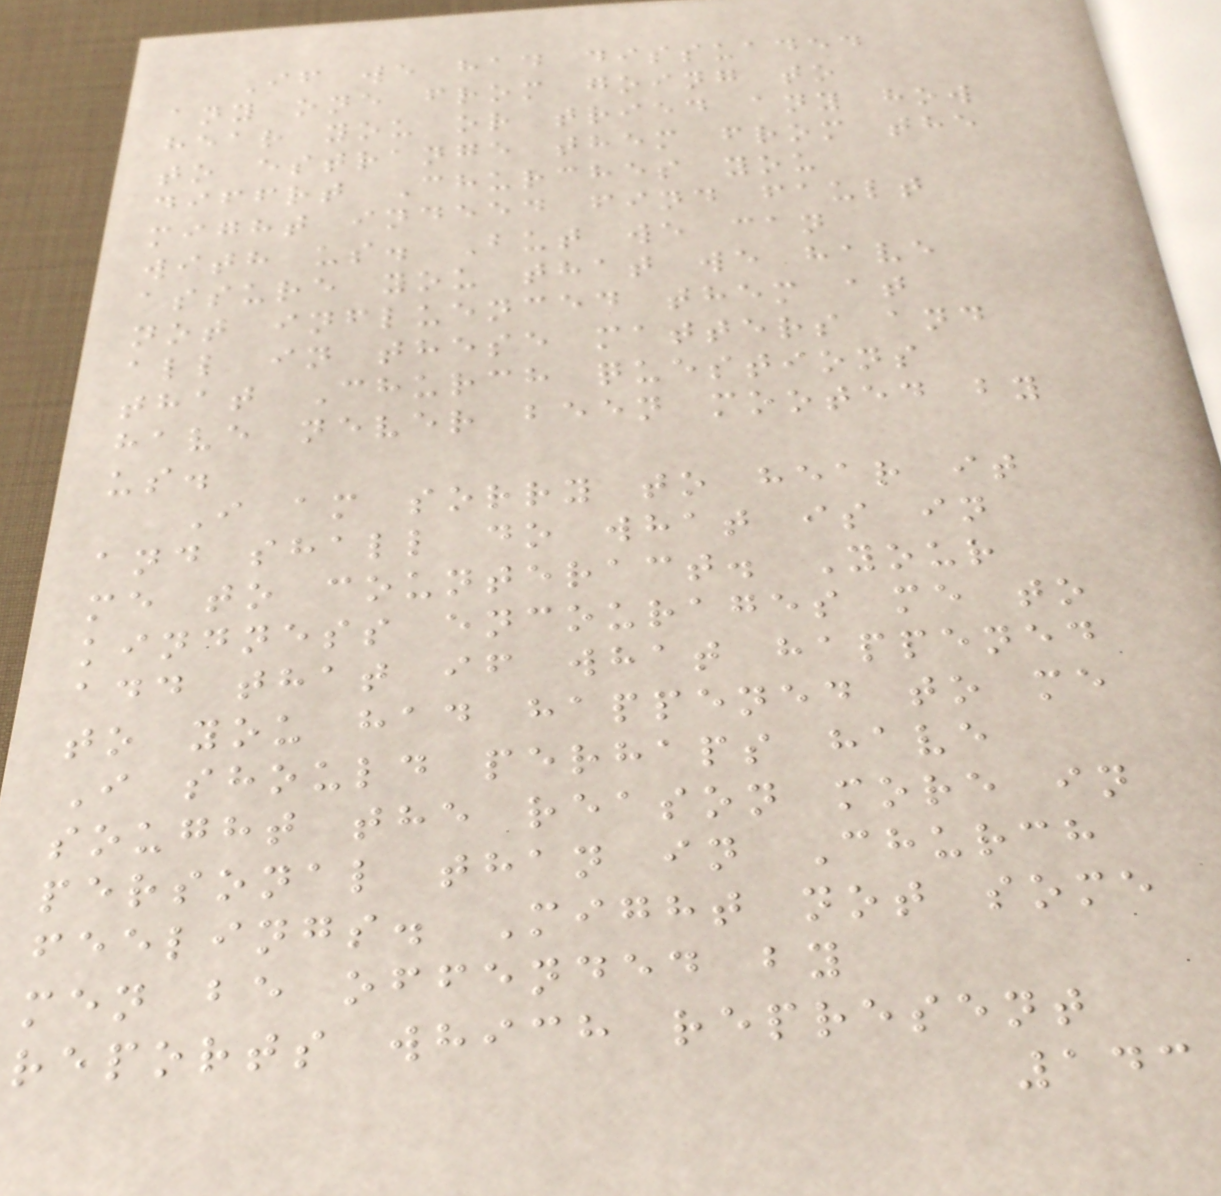If we had dissuaded
any one from going to
hear you or tried any how
to estrange them from the
diffrt Churches you
might indeed find fault
with us. But we can
assure you that we have
not influenced them at
all in these matters and
that Church questions
have never been mooted by
us.
I am sorry to hear it
and shall do what is in
me to counteract. Your
kindness encourages me to
add that if what happened
to you had happened to me
I should perhaps have
sought the reason more in
personal than in Church
feelings. Might not some
men be offended by
reports which represent
143
